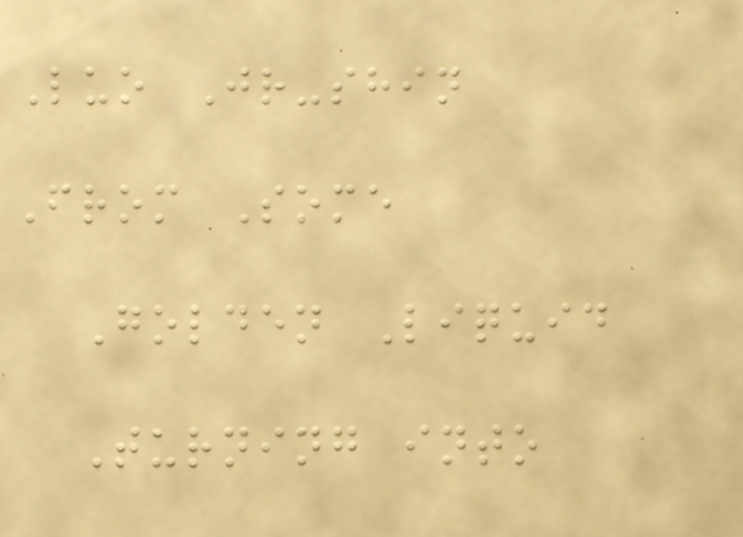Luo Jr-shin
From Some
Golden Liquid
Turning into
